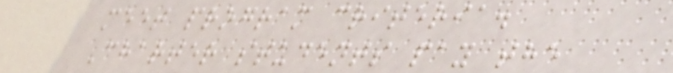meet program criteria.
Charter students pay the
